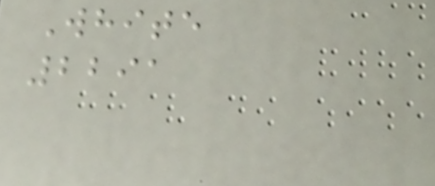White
2291
